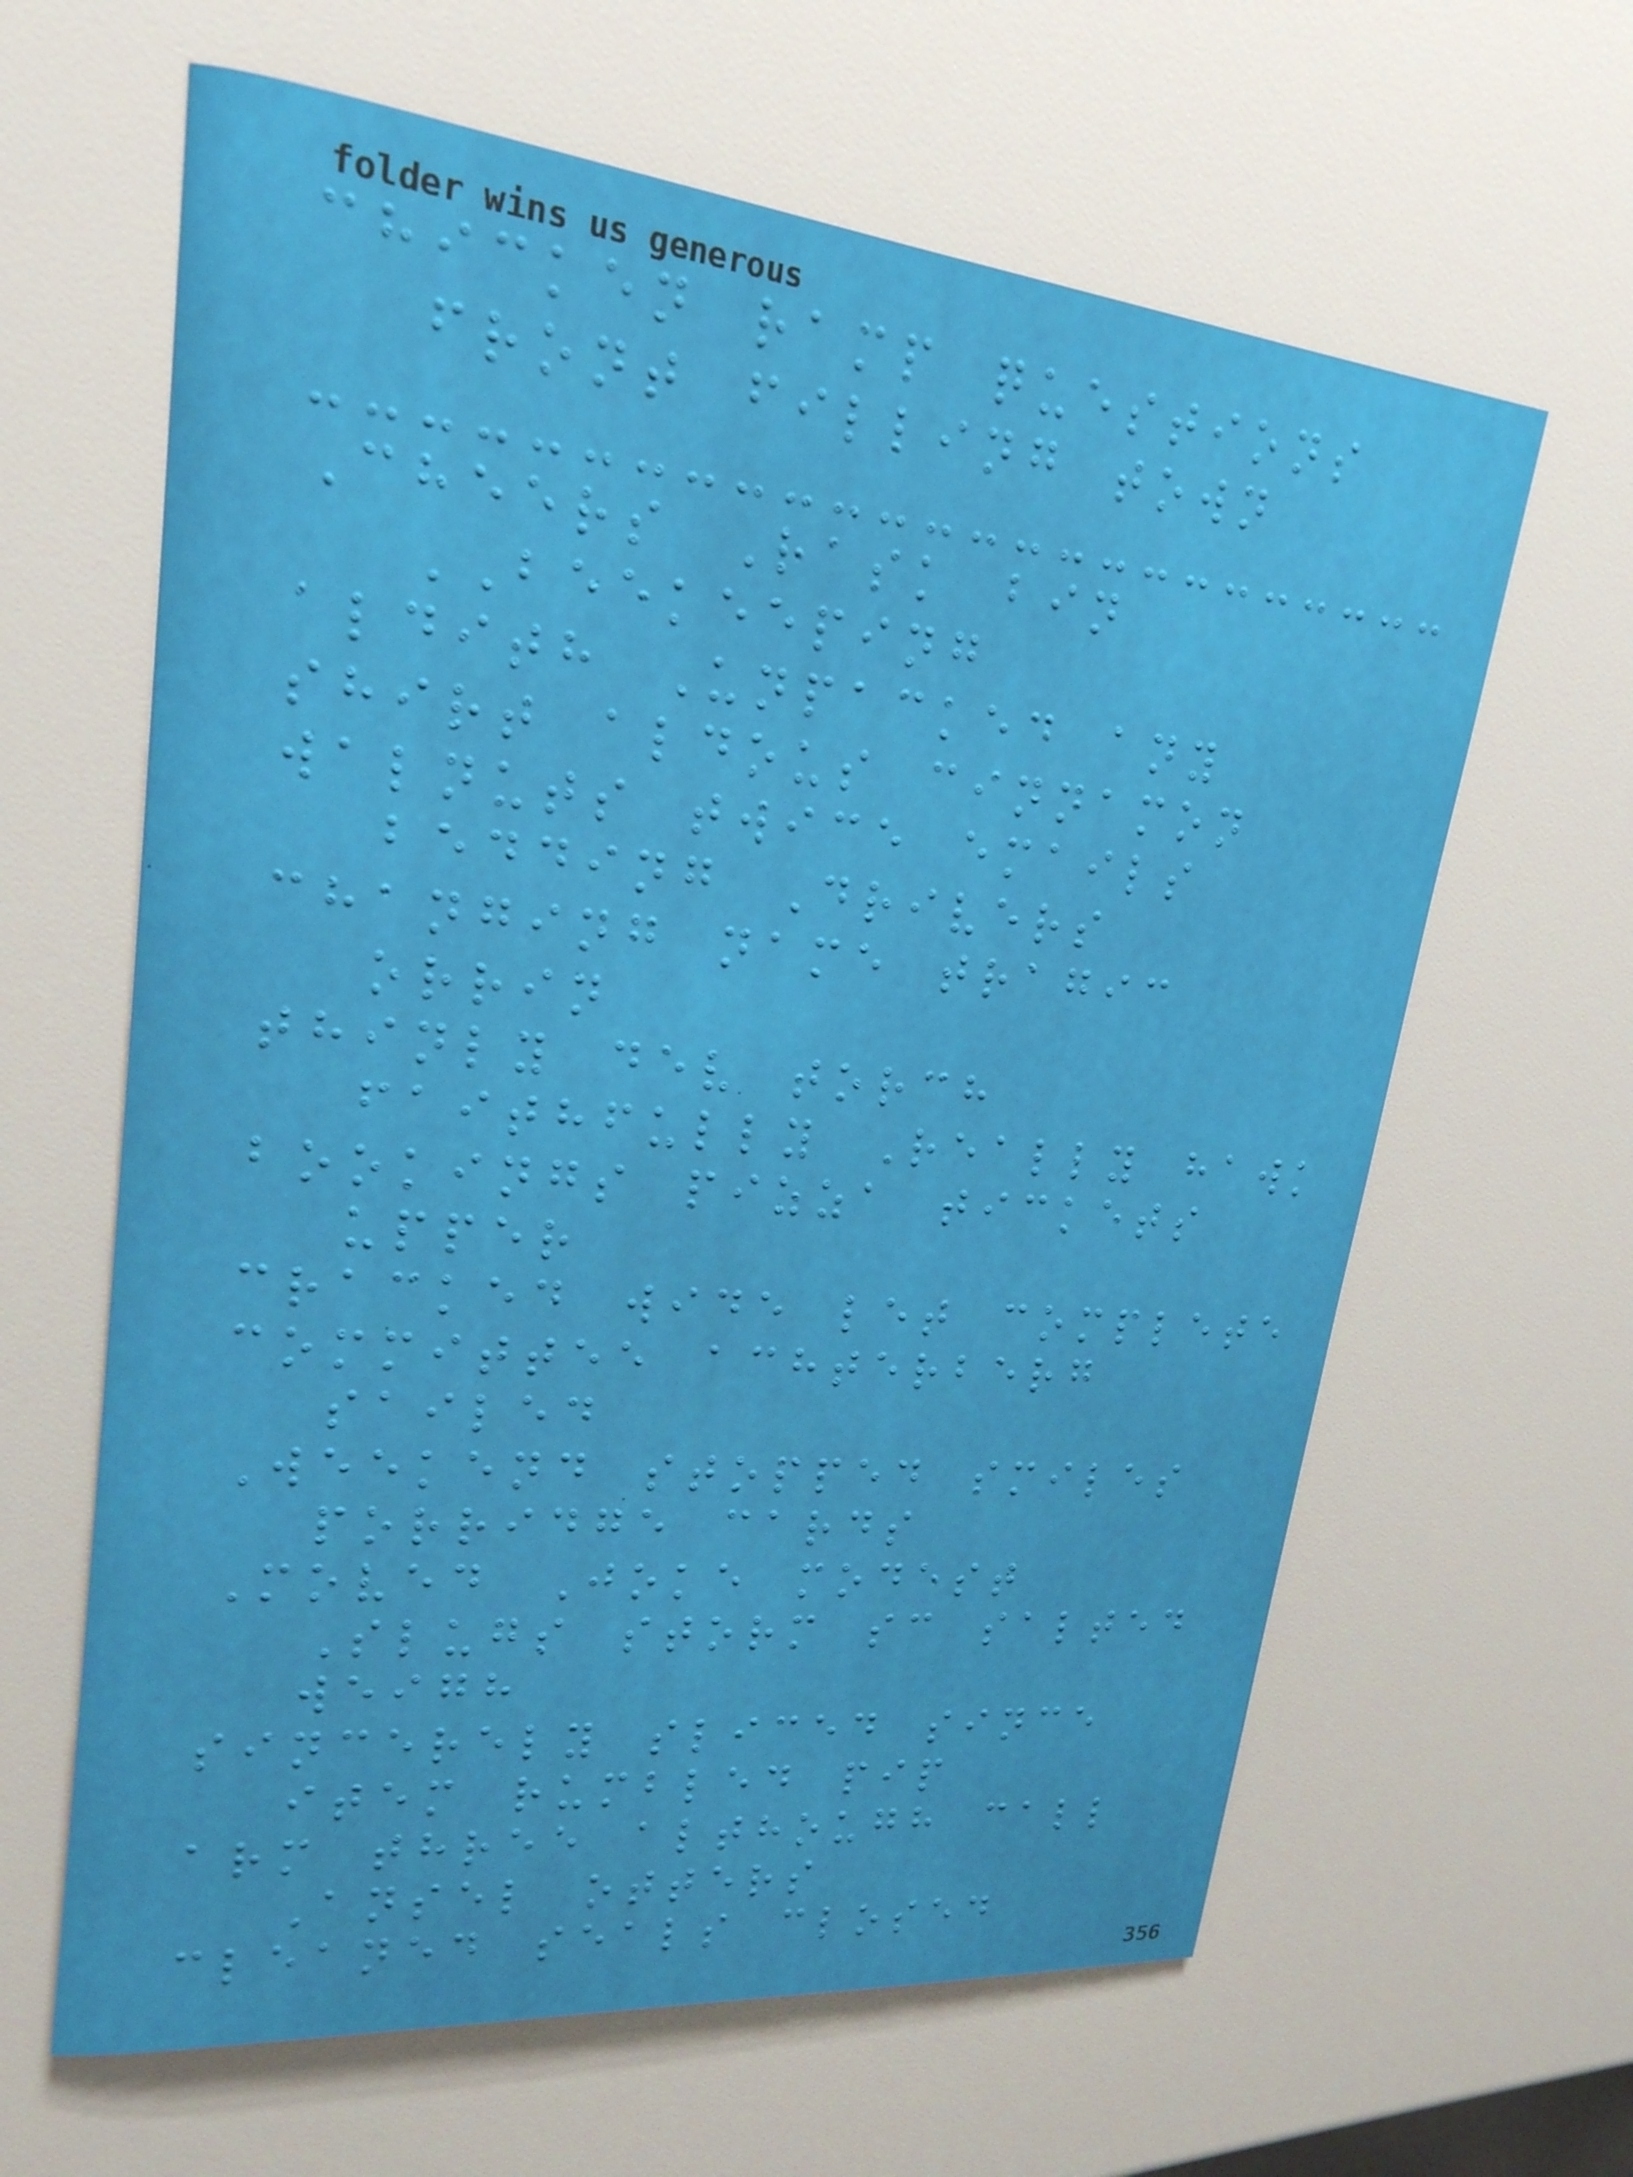chicken ramp questions
front filling town
Cheers Rask bin
BEEKEEPING
aldith Unpacked any
shirt aldous cinnamon
walnuts twice emails
bedding Drivers
changing name tragic
orrin
thinly dev torch
faithfully Really hawk
bookings pizza tickets
upper
cracked wide let complete
committee achterberg
sailed
Weekend stopped smiles
porridge cards
Moved Joke modest
Slugs storm sc salted
weigh
sincerely sliced since
item rumbled pip
arm three although call
Ansel otters
cleaned seals closed
